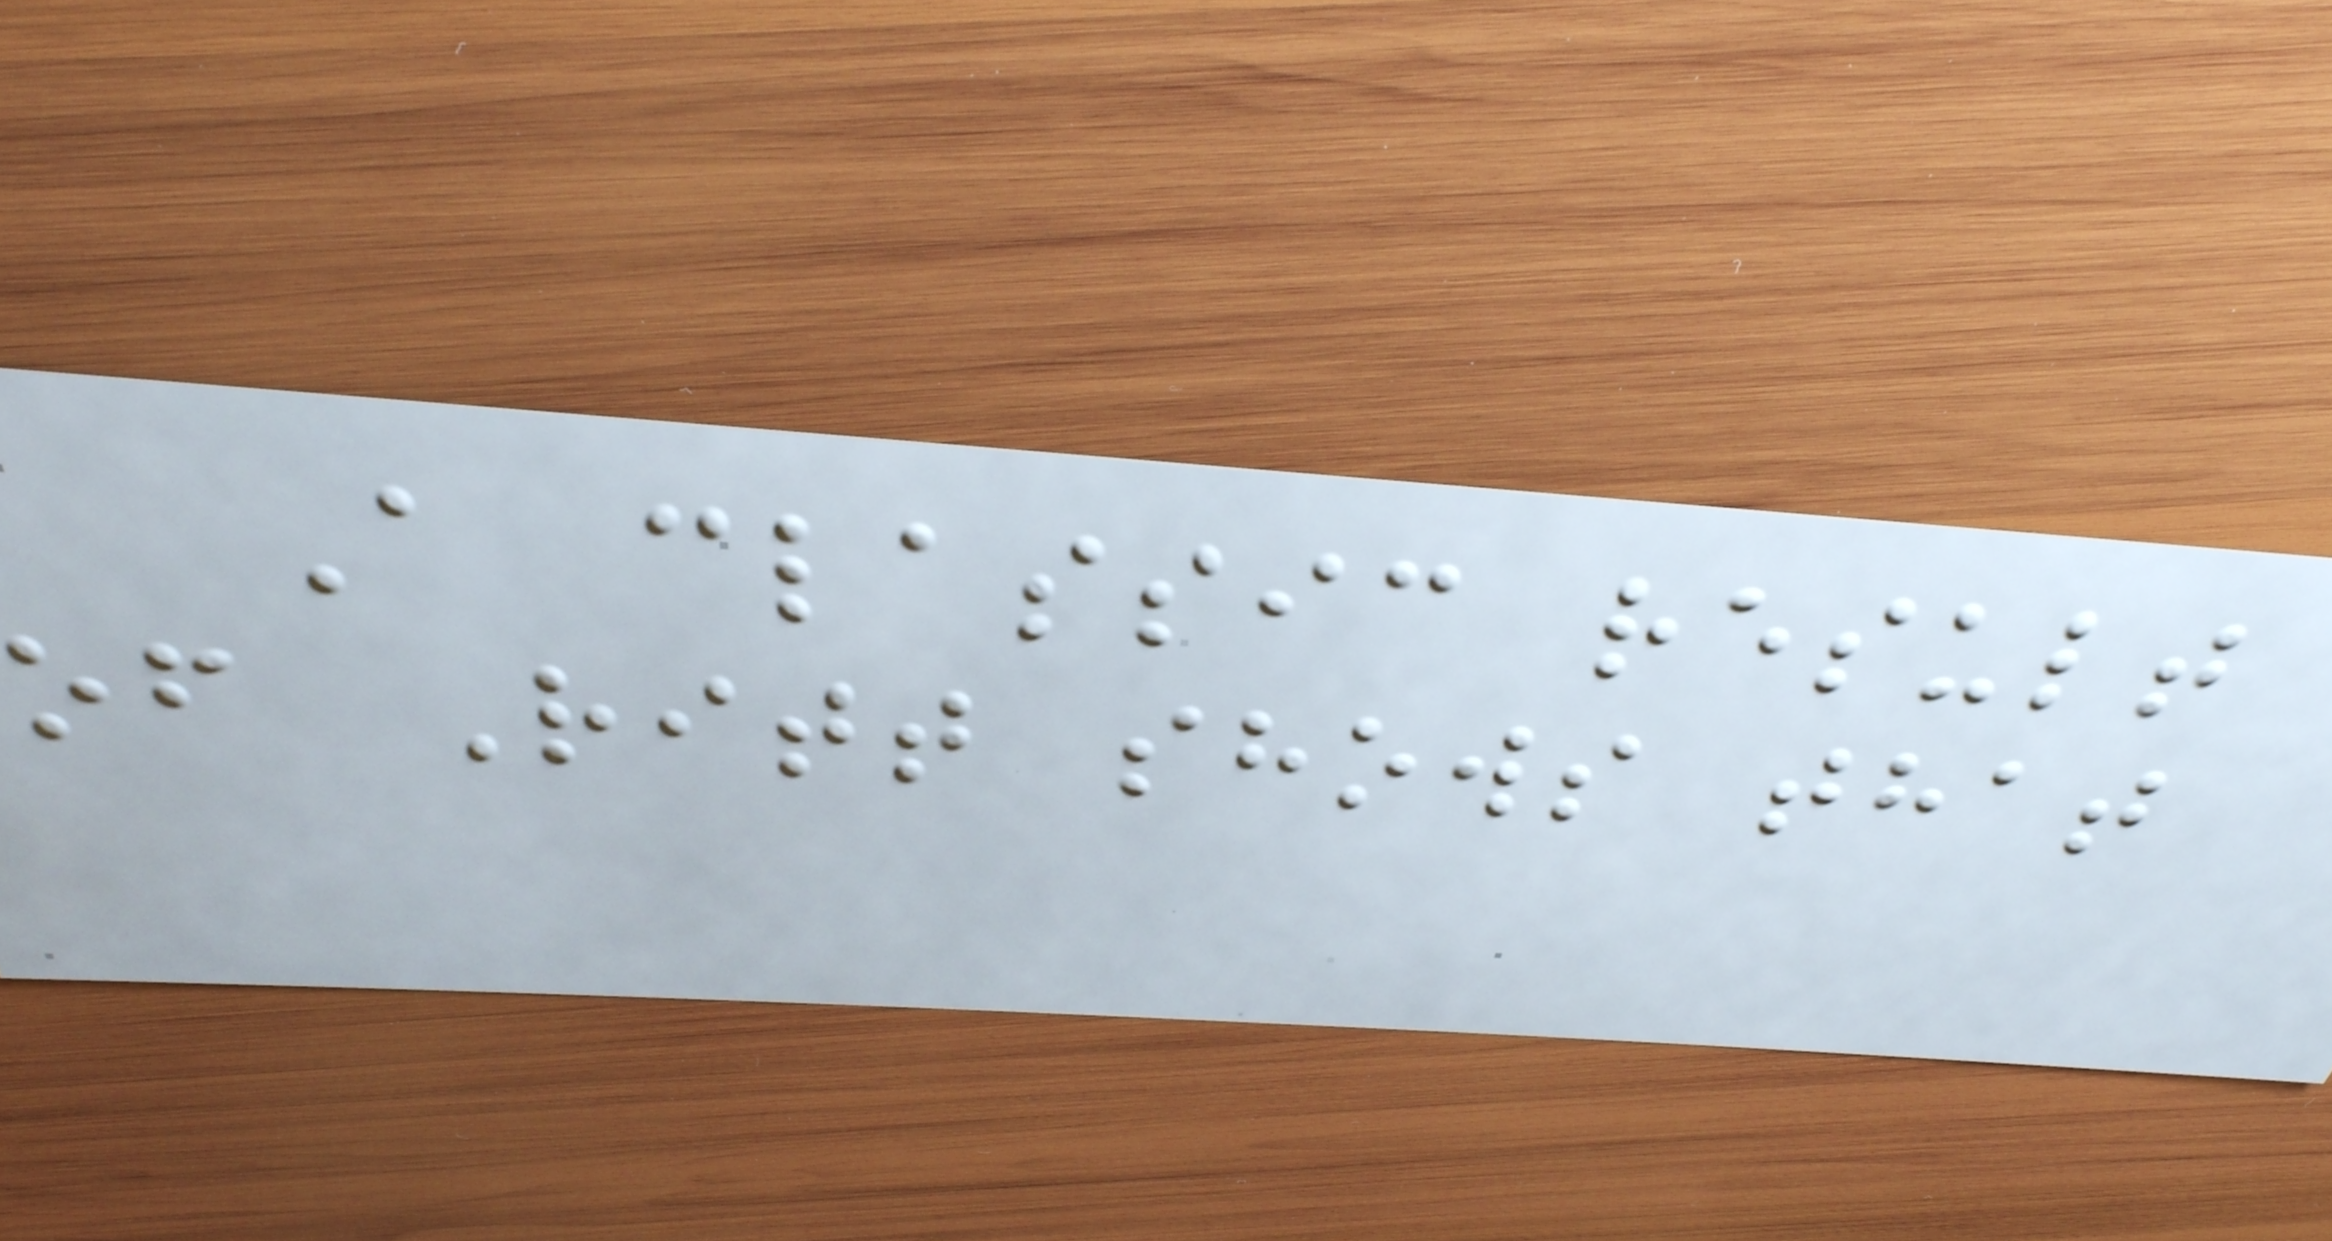A classic result
of Ritt shows that
